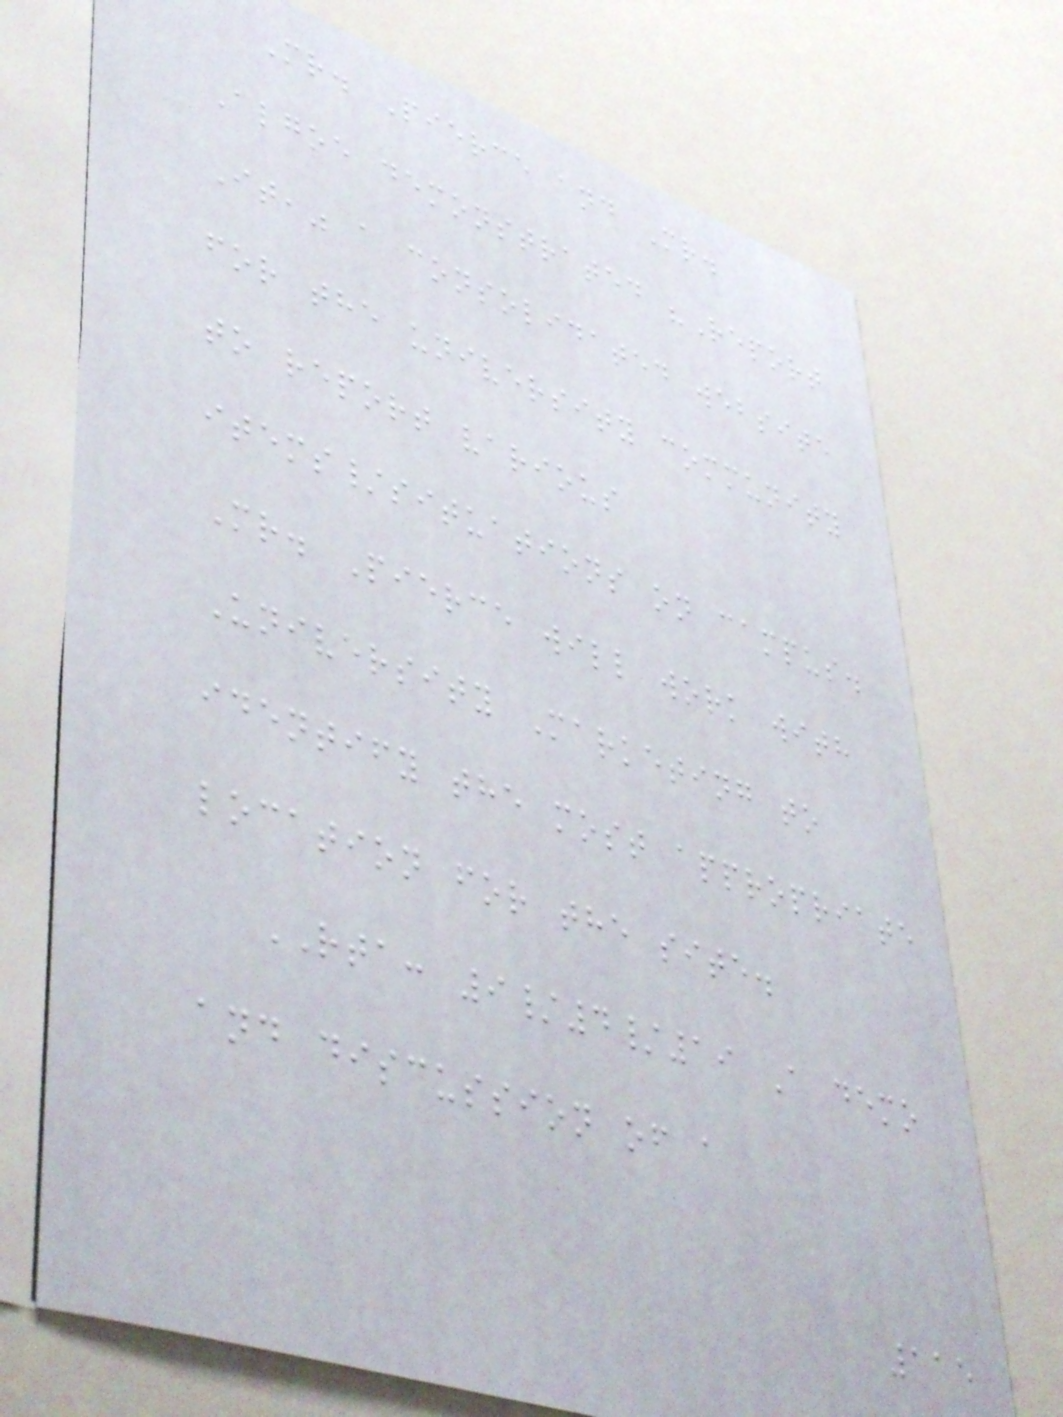Mr. Pierce and Mr.
Algoe demonstrated "Report
It," a consolidated website
for the university community
to report various
items/situations on campus.
Mr. Pierce will work with
University Marketing to
identify the most appropriate
location for the site.
RTA: 9/4/19 A demo
and discussion of a
115
